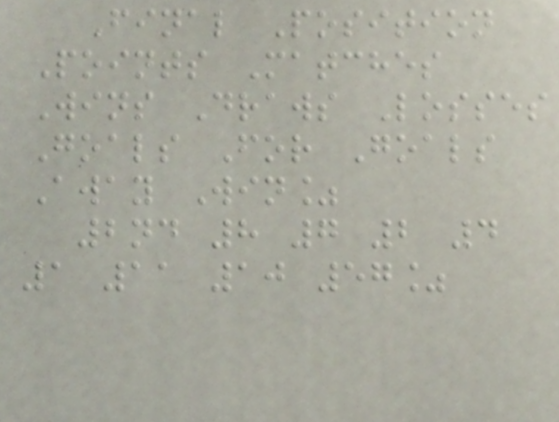Final Position
Points Matches
Wins Draws Losses
Goals For Goals
Away Win%
2nd 8 7 2 4
1 11 10 57%
